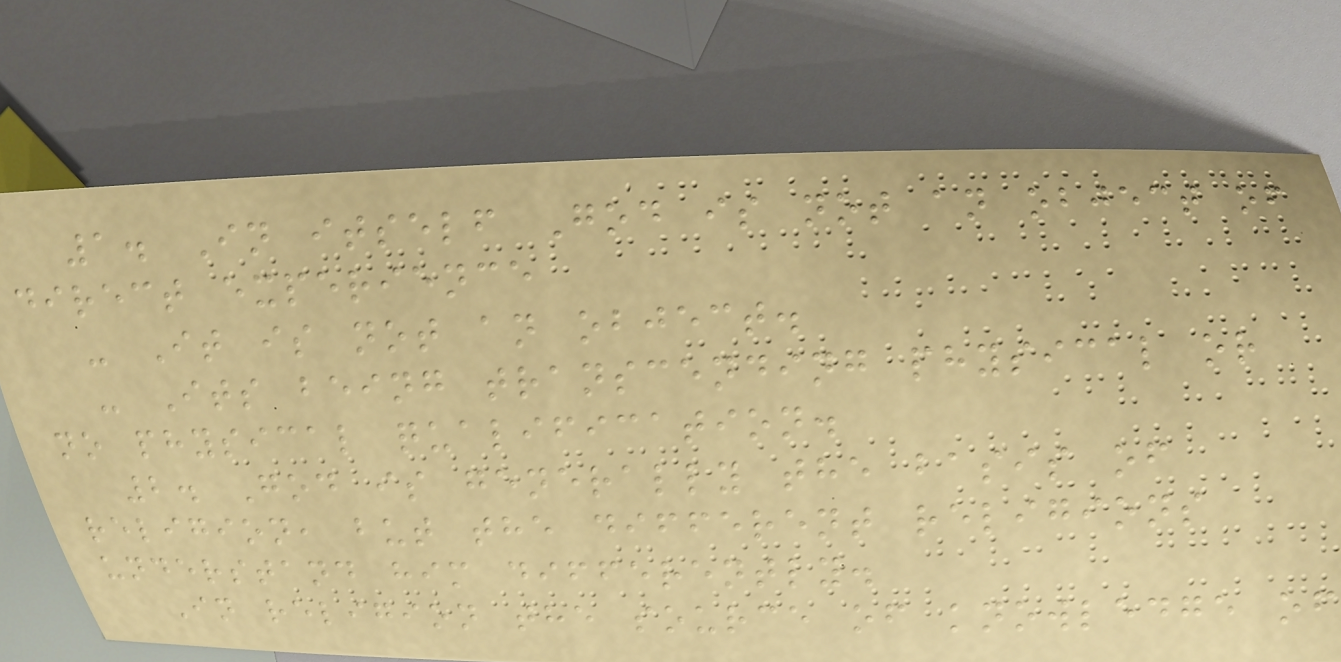1. In itself God is not an object of
direct experience
- It is not an object.
- Its being transcending physical or
no physical qualification.
2. God is generally the basis of
religion, but the different religions
understand him differently.
In religion the source of knowledge of
